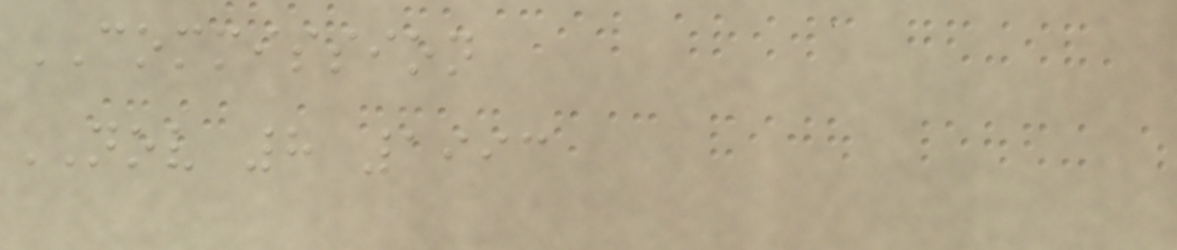COMMISSION
NOV 8 1993
